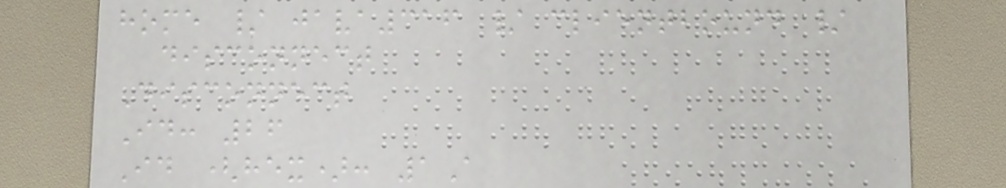home / java316 / clientbound /
disconnect
Disconnect
Id: 26
Id (hex): 1A
